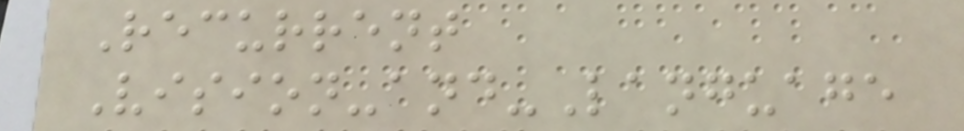Recurrent
Vision-and-Language
